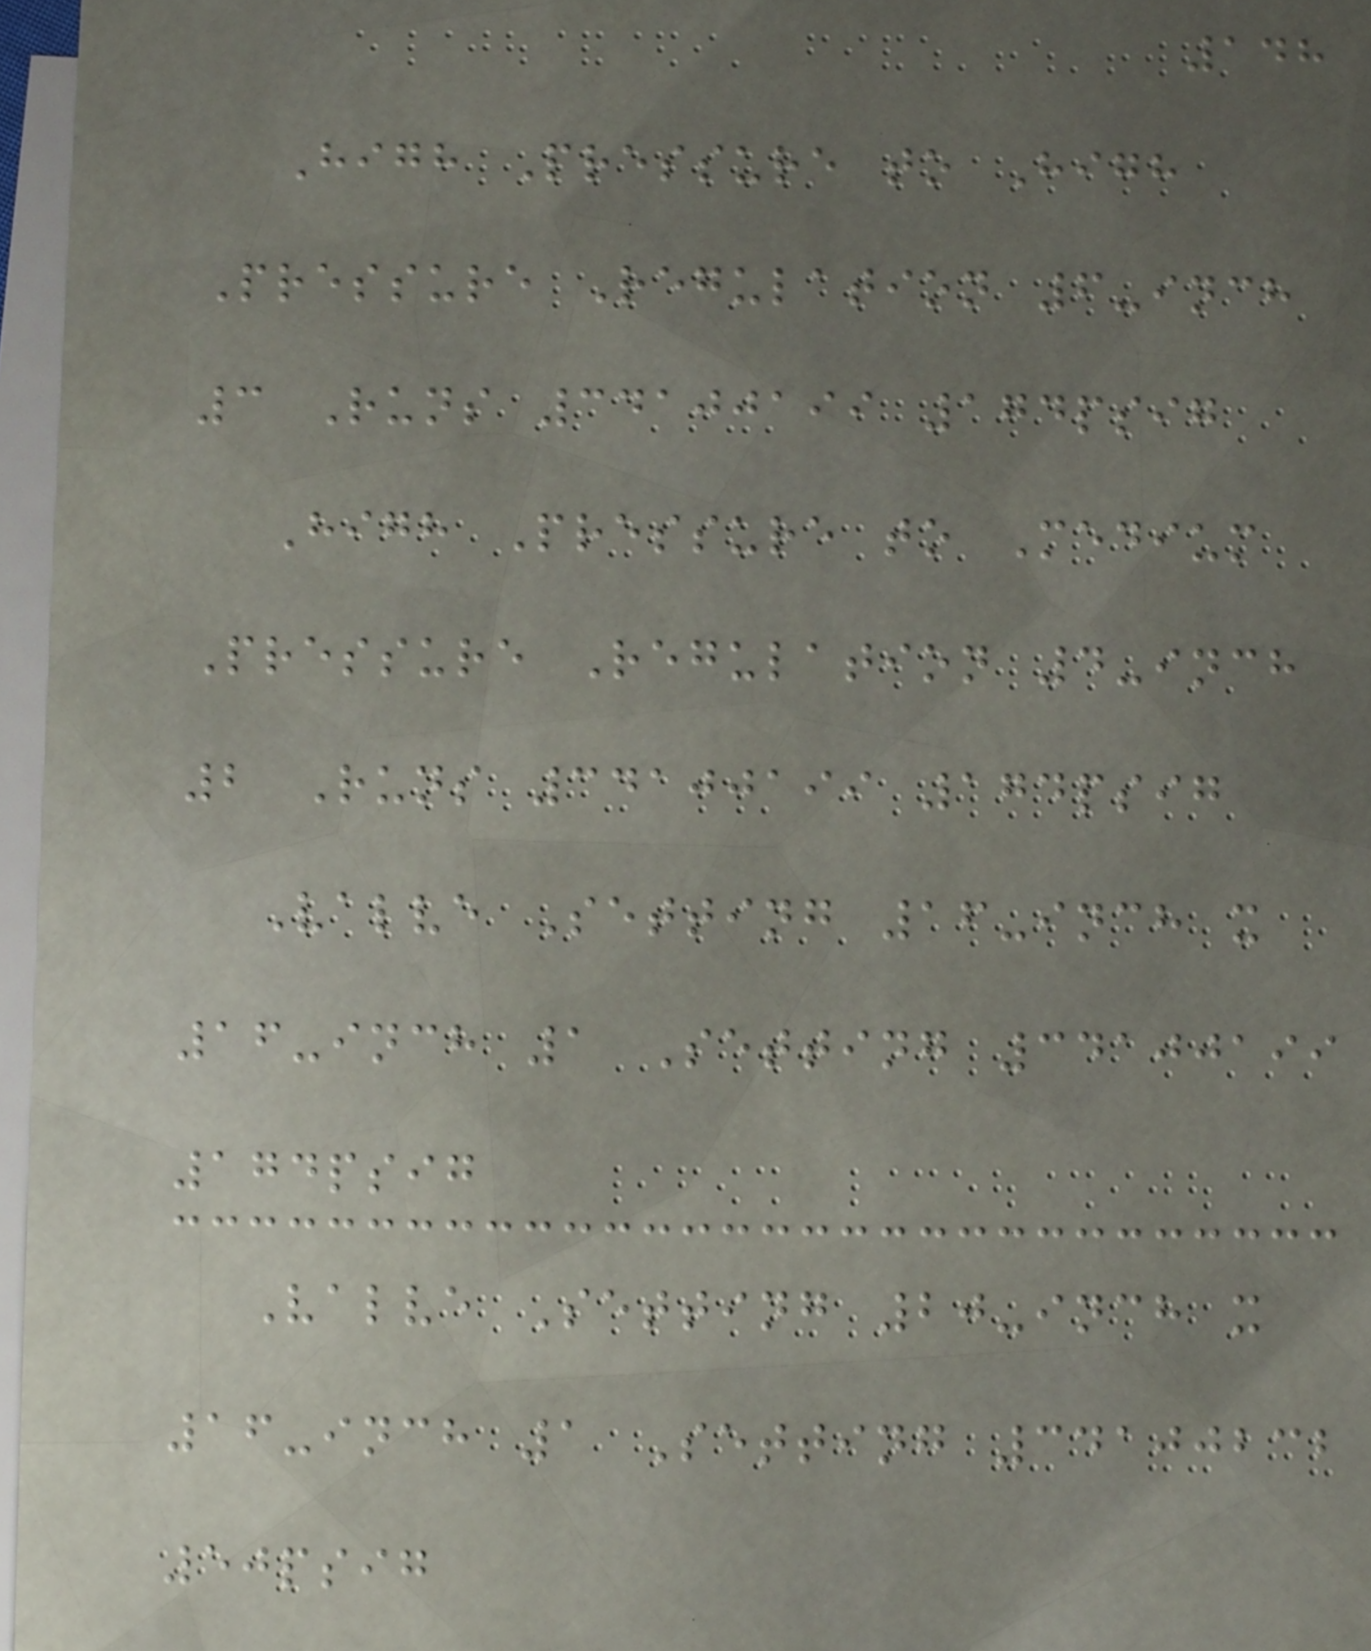148
High Pressure to High
Pressure Regulation 6-inch
3 Runs 34100199 174psig
High Pressure to Medium
Pressure Regulation 4-inch
2 Runs 34100199 174psig
Valve Setting 16-inch x
16-inch 1 Setting 34100199
174psig
Valve Setting 20-inch x
16-inch 1 Setting 34100232
50psig
